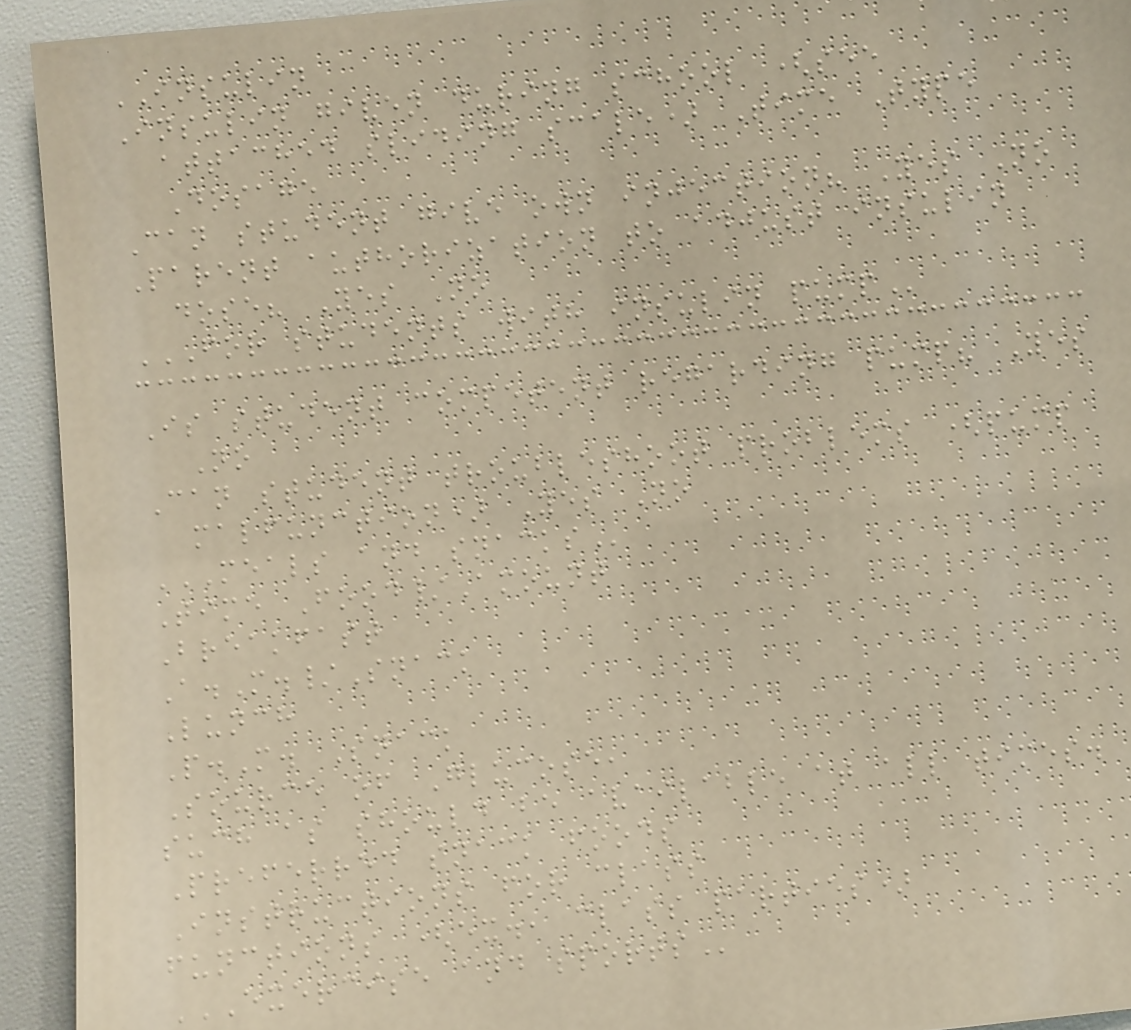INSULIN
Insulin given during school (see
attached sliding scale) Time Type
Dosage
Can student give own injection? Yes No
Parent authorization to adjust insulin
dose? Yes No
FOR STUDENTS WITH INSULIN PUMP
Is student competent regarding pump? Yes
No
Can student troubleshoot problems (pump
malfunction) Yes No
MEALS AND SNACKS
Time Food/Amount
Breakfast
A.M./Snack
Lunch
P.M. Snack
Source of Glucose,
such as should be available at all times.
Preferred snack foods
Instructions for class
functions (ex., class parties)
EXERCISE AND SPORTS
